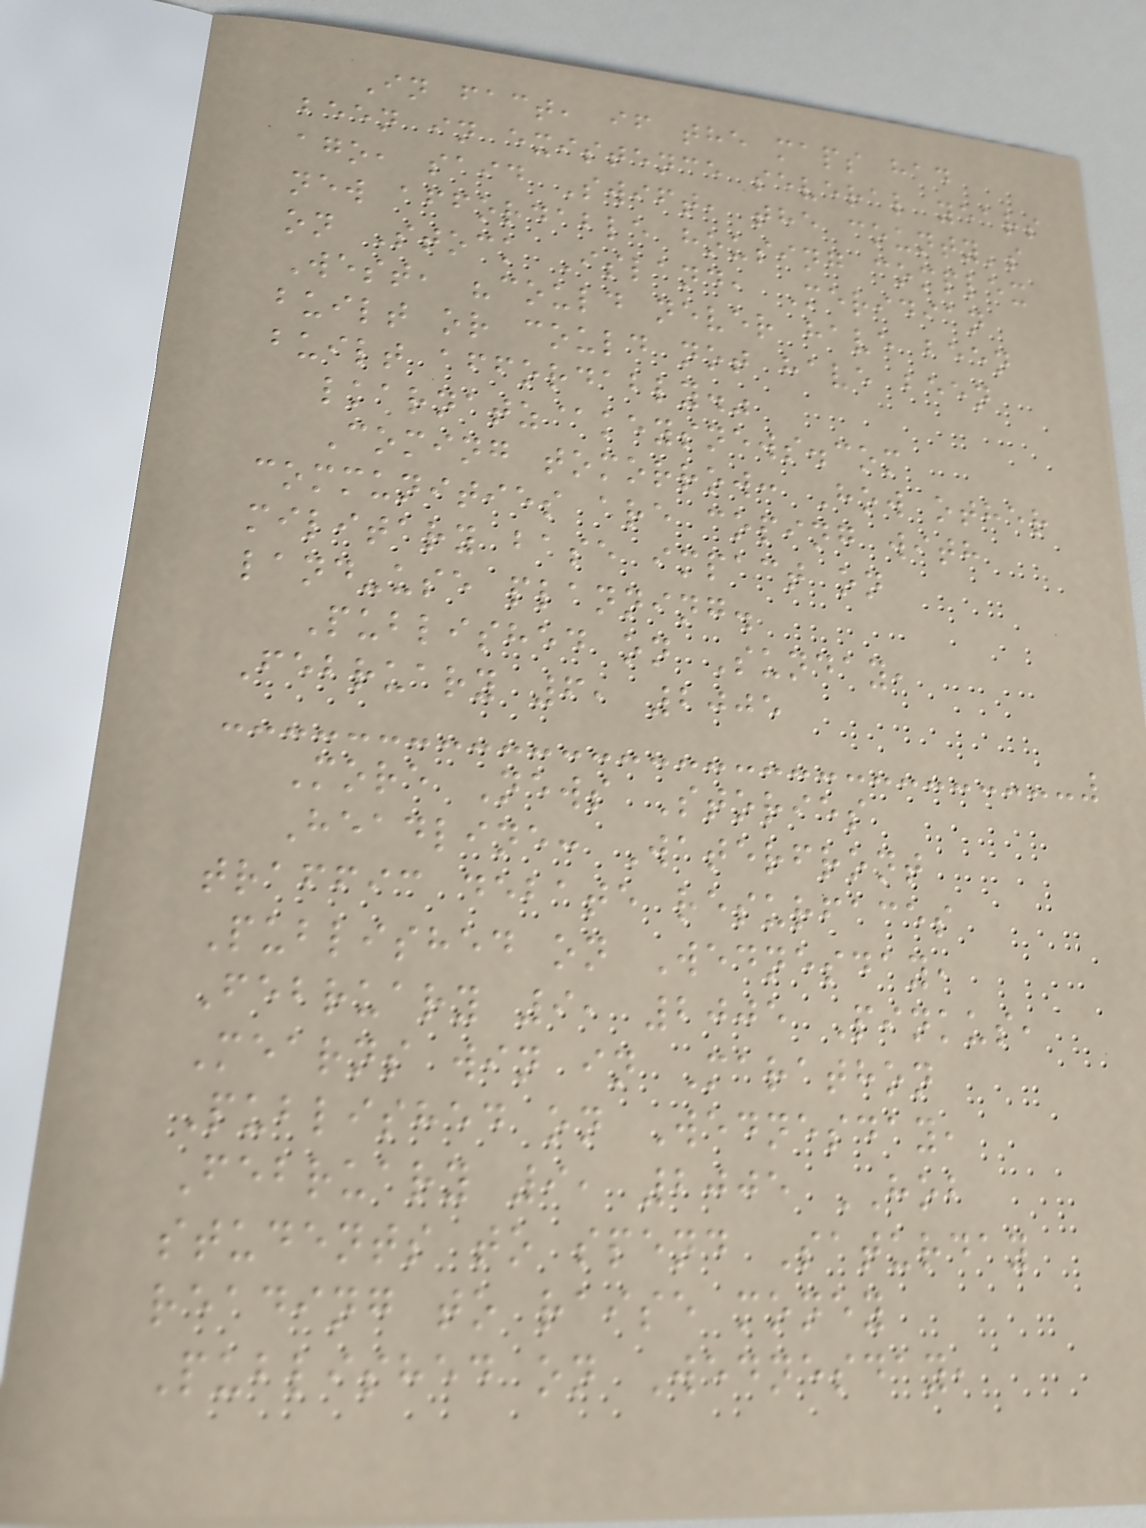In fact, if the maps had
been in existence several years
ago, said Swift, the county's
new affordable housing complex
on Stock Island, Meridian
West, "could never have been
built or could not have been
built affordably."
lkarnatz@keysnews.com
Coming tomorrow: How other
communities are coping with
military base impact on
land-use planning.
Published on Sunday,
February 6, 2005
More News Stories
Headline: Waterfront
traffic debate resurfaces
Published on Wednesday,
February 9, 2005 Pinkus,
Mearns win in Marathon
Published on Wednesday,
February 9, 2005 HOB
students to spend Saturday
reading to raise money
Published on Wednesday,
